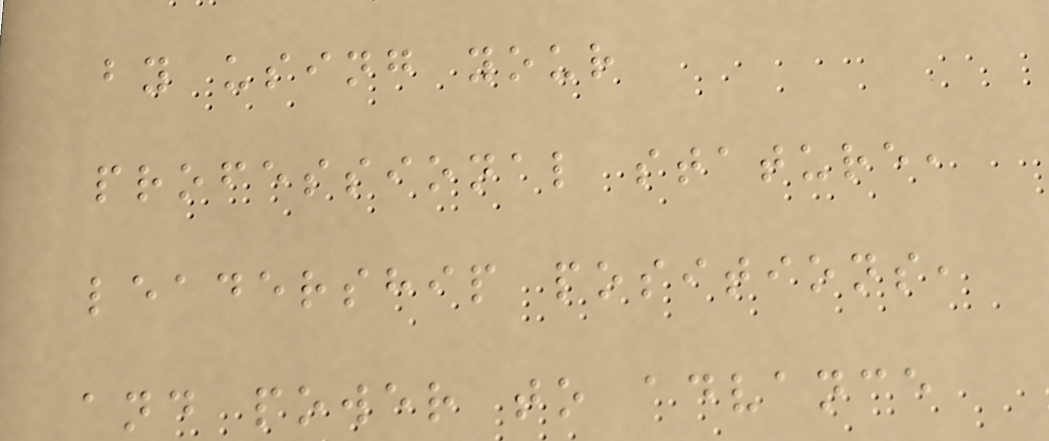by using your
professional stature,
leadership positions,
and power to advance
